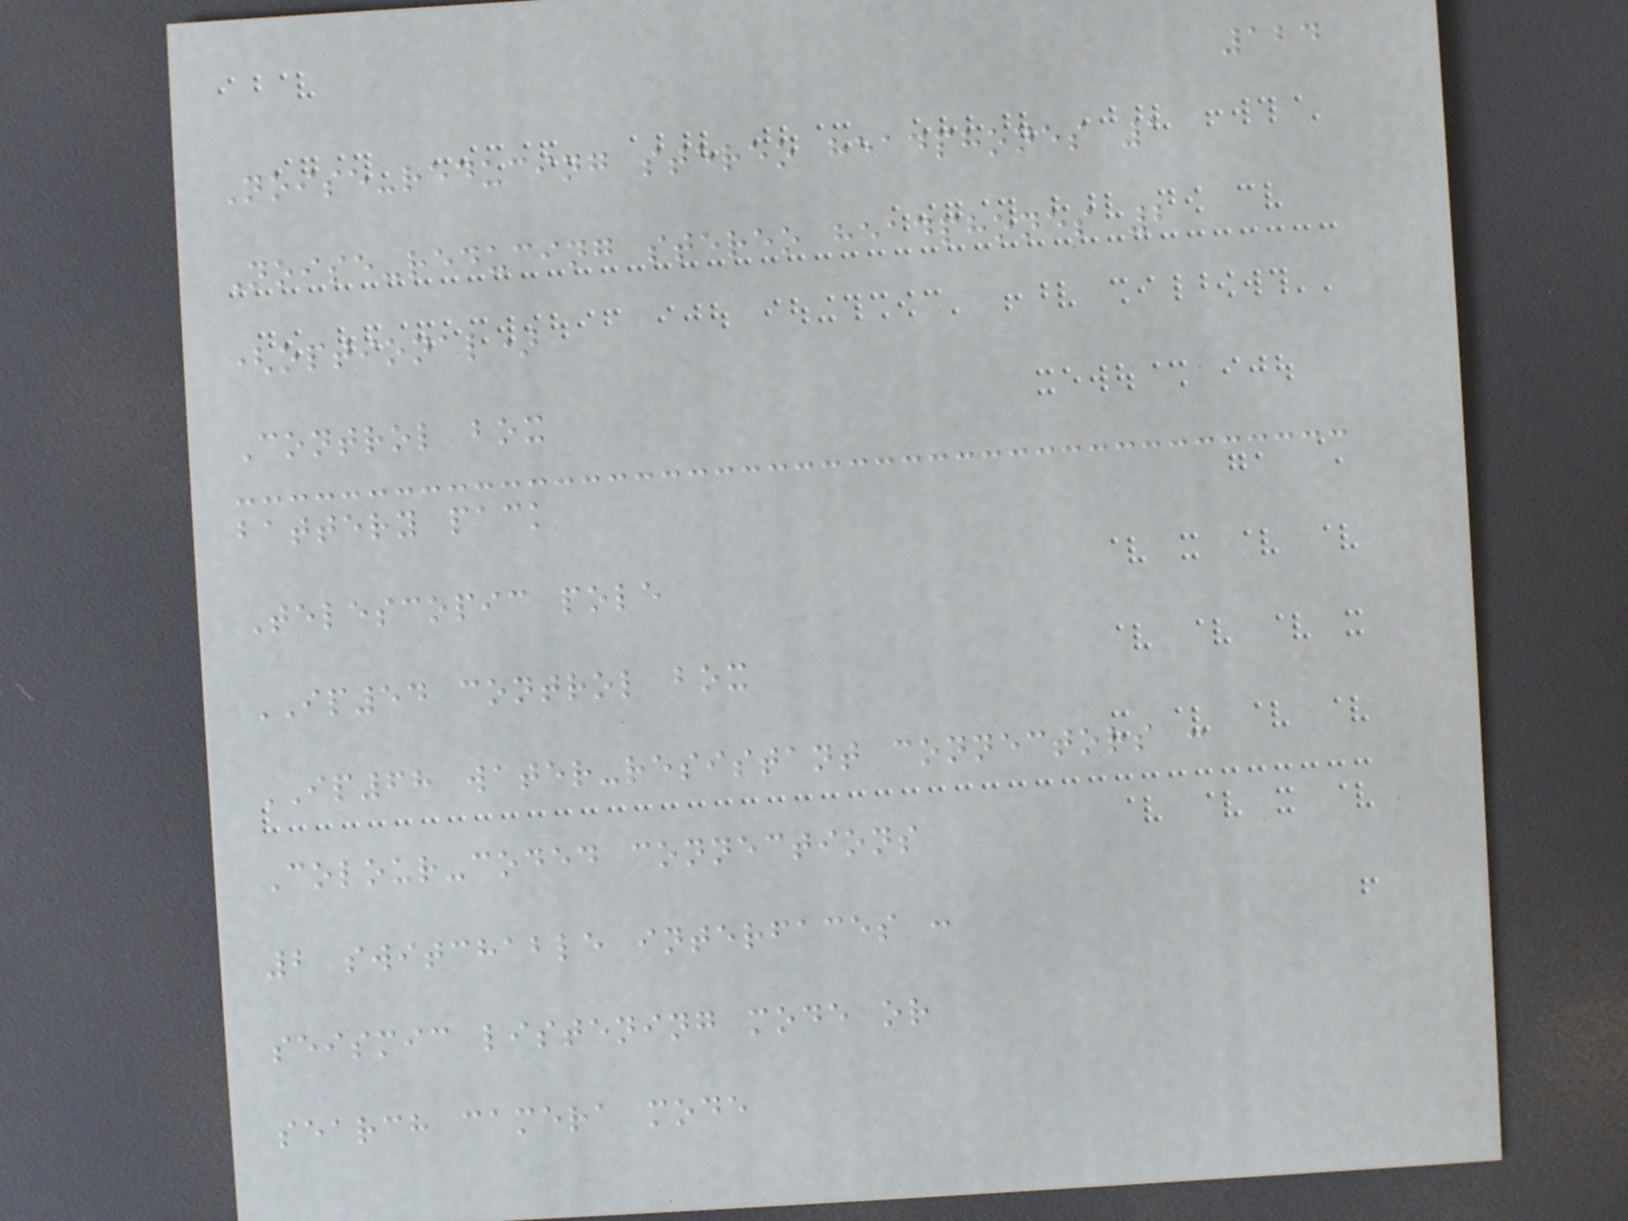124
Noise-reducing stereo headphones 1
Noise-reducing stereo headphones 2
(optional)
Control box
battery pack
Telescopic pole
IP54 control box
IP68 water-resistant connectors :
Colour-coded connections
2 switchable interfaces :
seismic listening mode or
search camera mode
